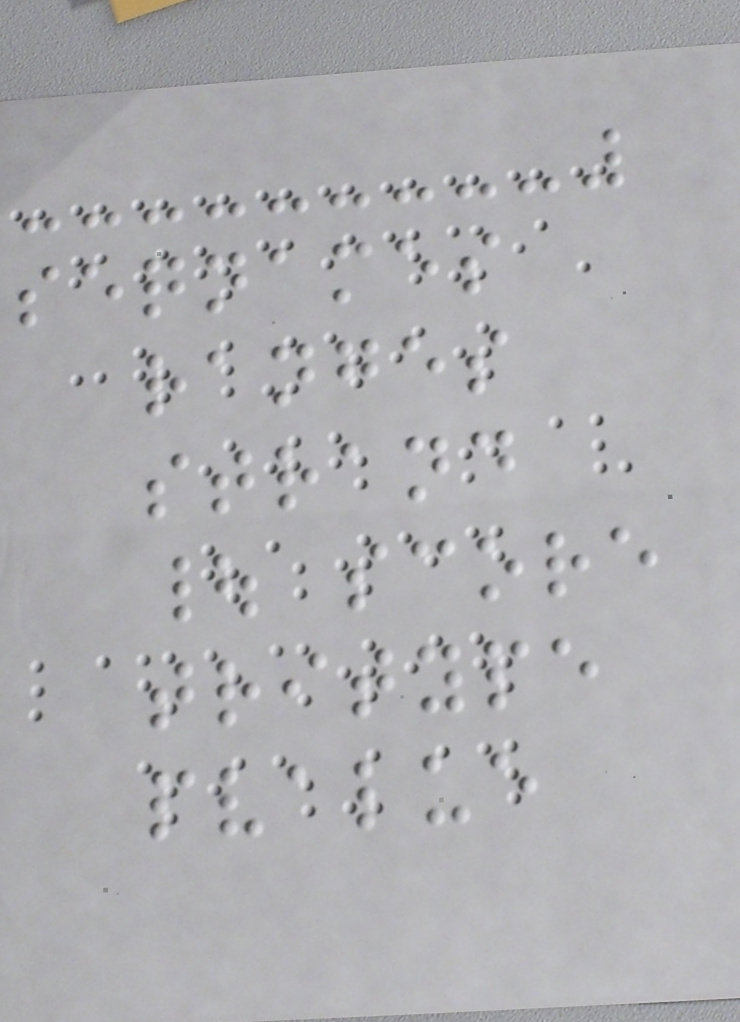seqnames
ranges
strand
| score
tritype
pvalue
